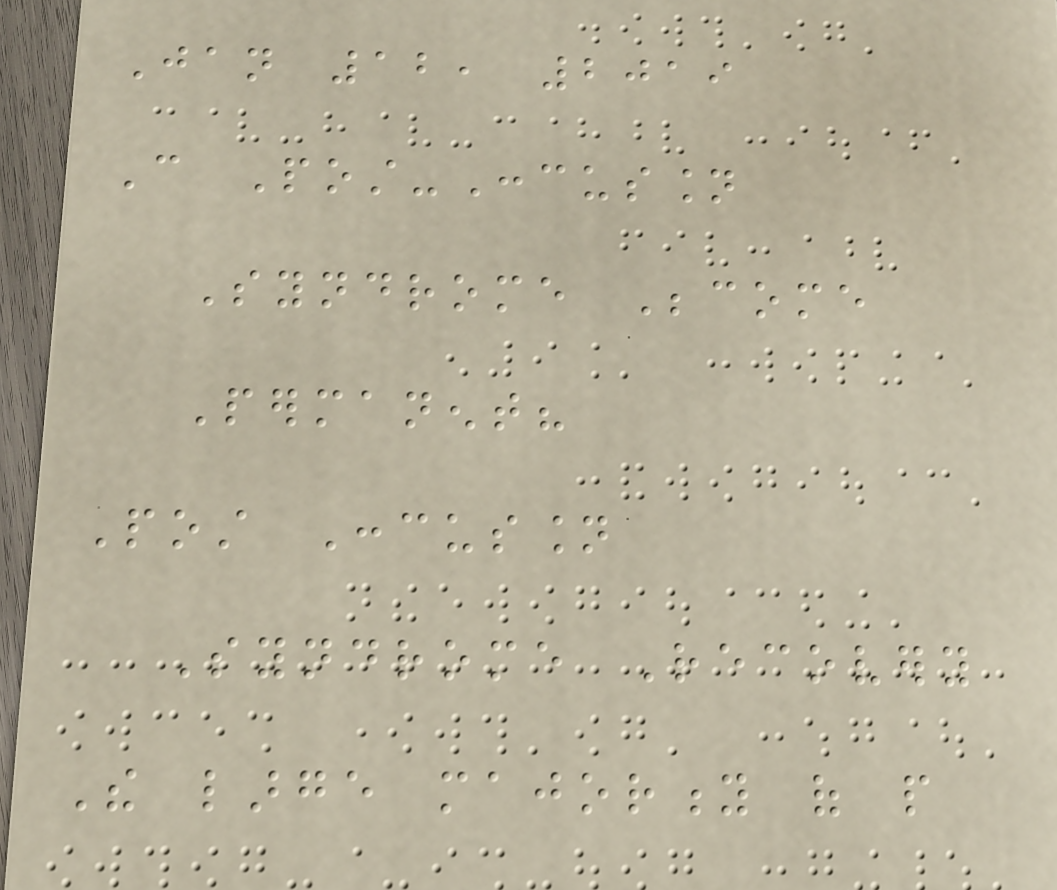Jan 12, 2019
Can Post-Concussion
Syndrome Become
Permanent?
Post Concussion
Syndrome Recovery
The large majority of people
